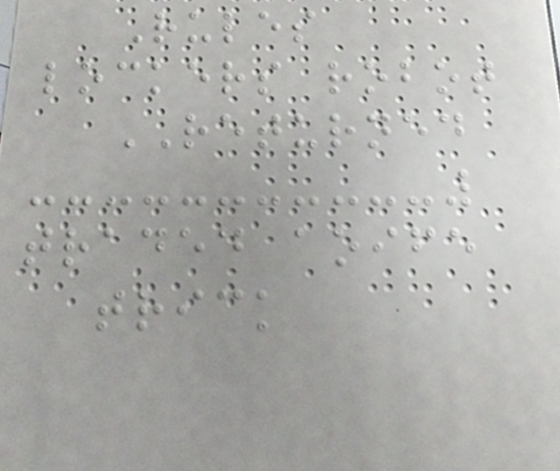Rules
lockers robot
RETURNED
traded aoife
trick
